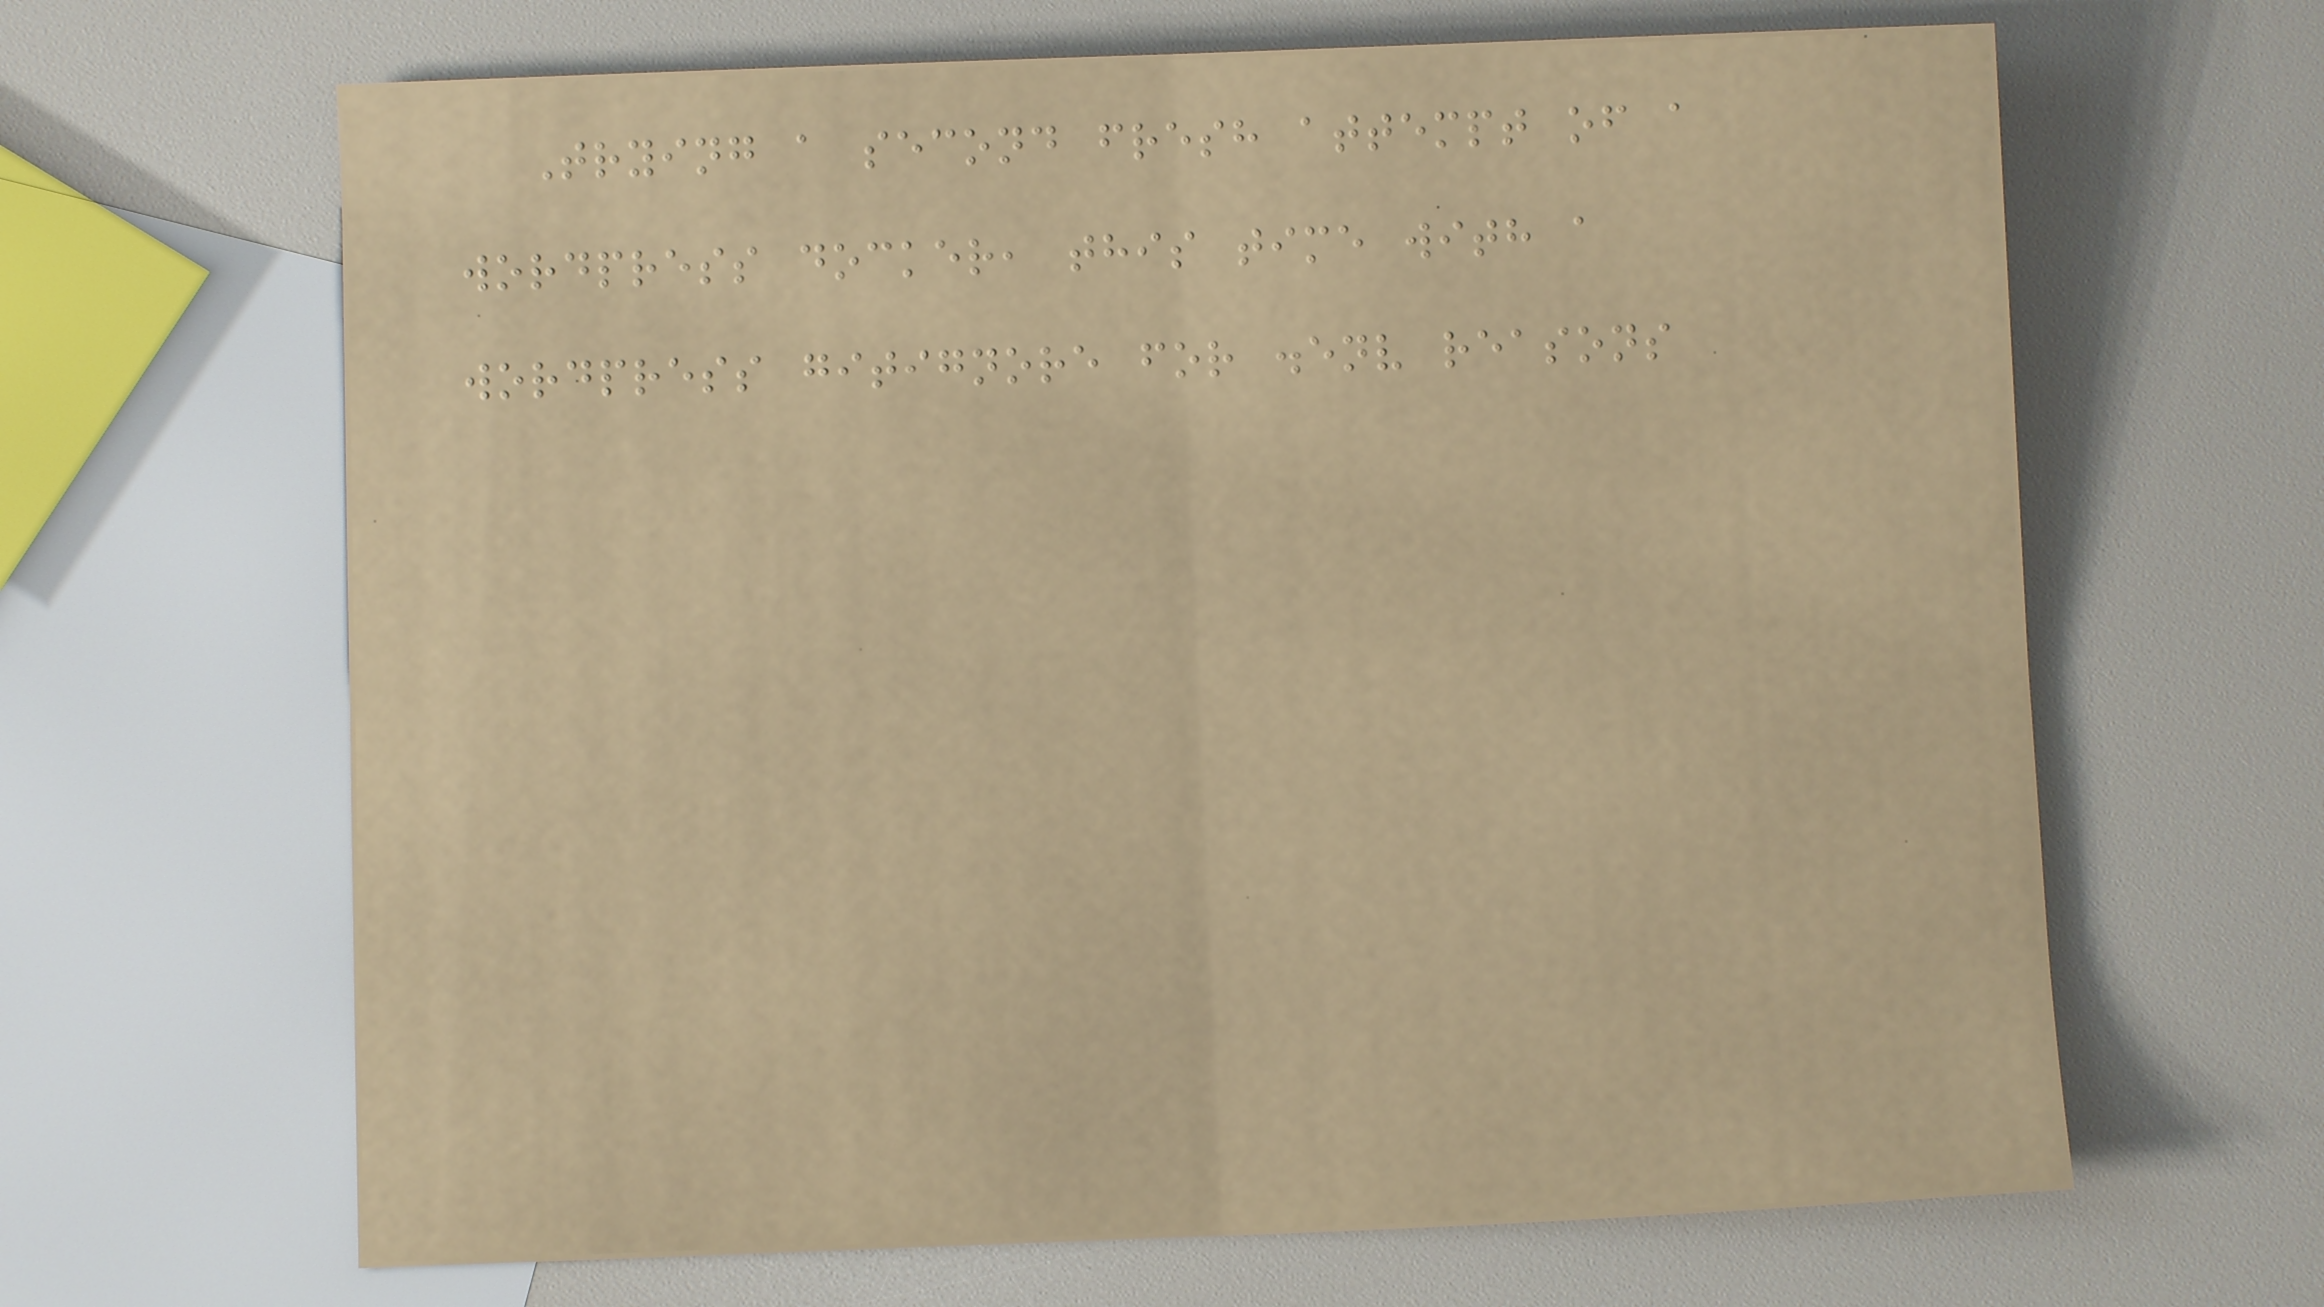Trying a second fresh attempt of a
wordpress docker, this time with a
wordpress gitignore for .env reasons
